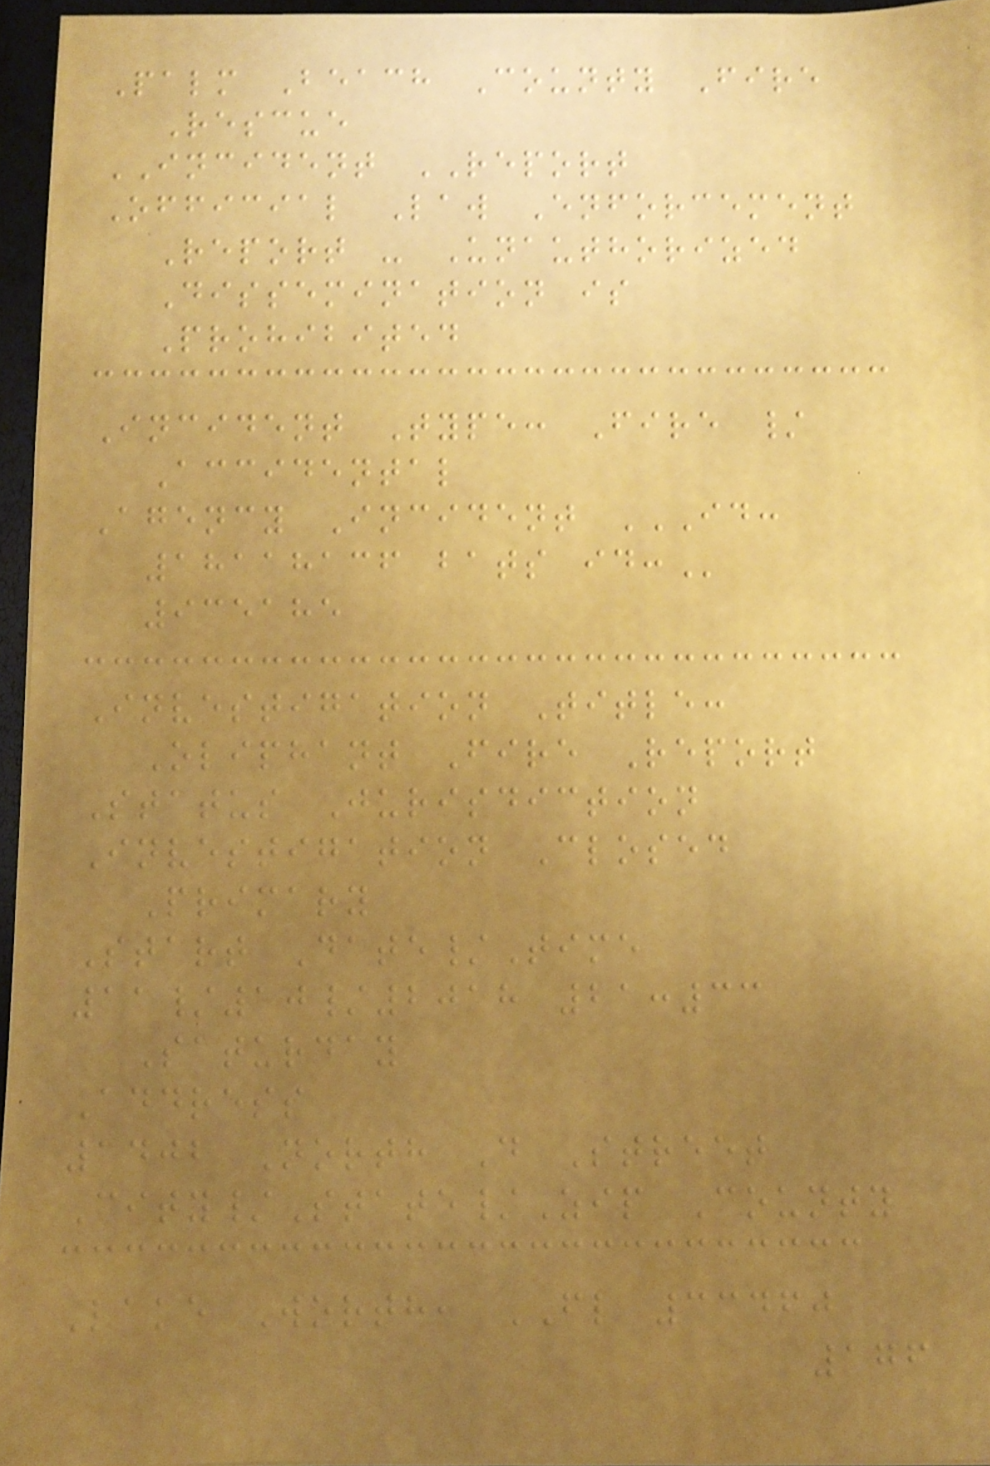Palm Beach County Fire
Rescue
INCIDENT REPORT
Official Law Enforcement
Report - Unauthorized
Dissemination is
Prohibited
Incident Type: Fire /
Accidental
Agency Incident ID:
18118136 BATS ID:
935185
Investigation Title:
Oliphant Fire Report
Status Jurisdiction
Investigation Closed
Primary
Start Date/Time
11/10/2018 21:33
Saturday
Address
1402 North D Street
City/State/Zip County
Lake Worth, FL 33460
176
